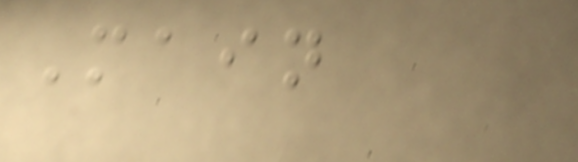Main
